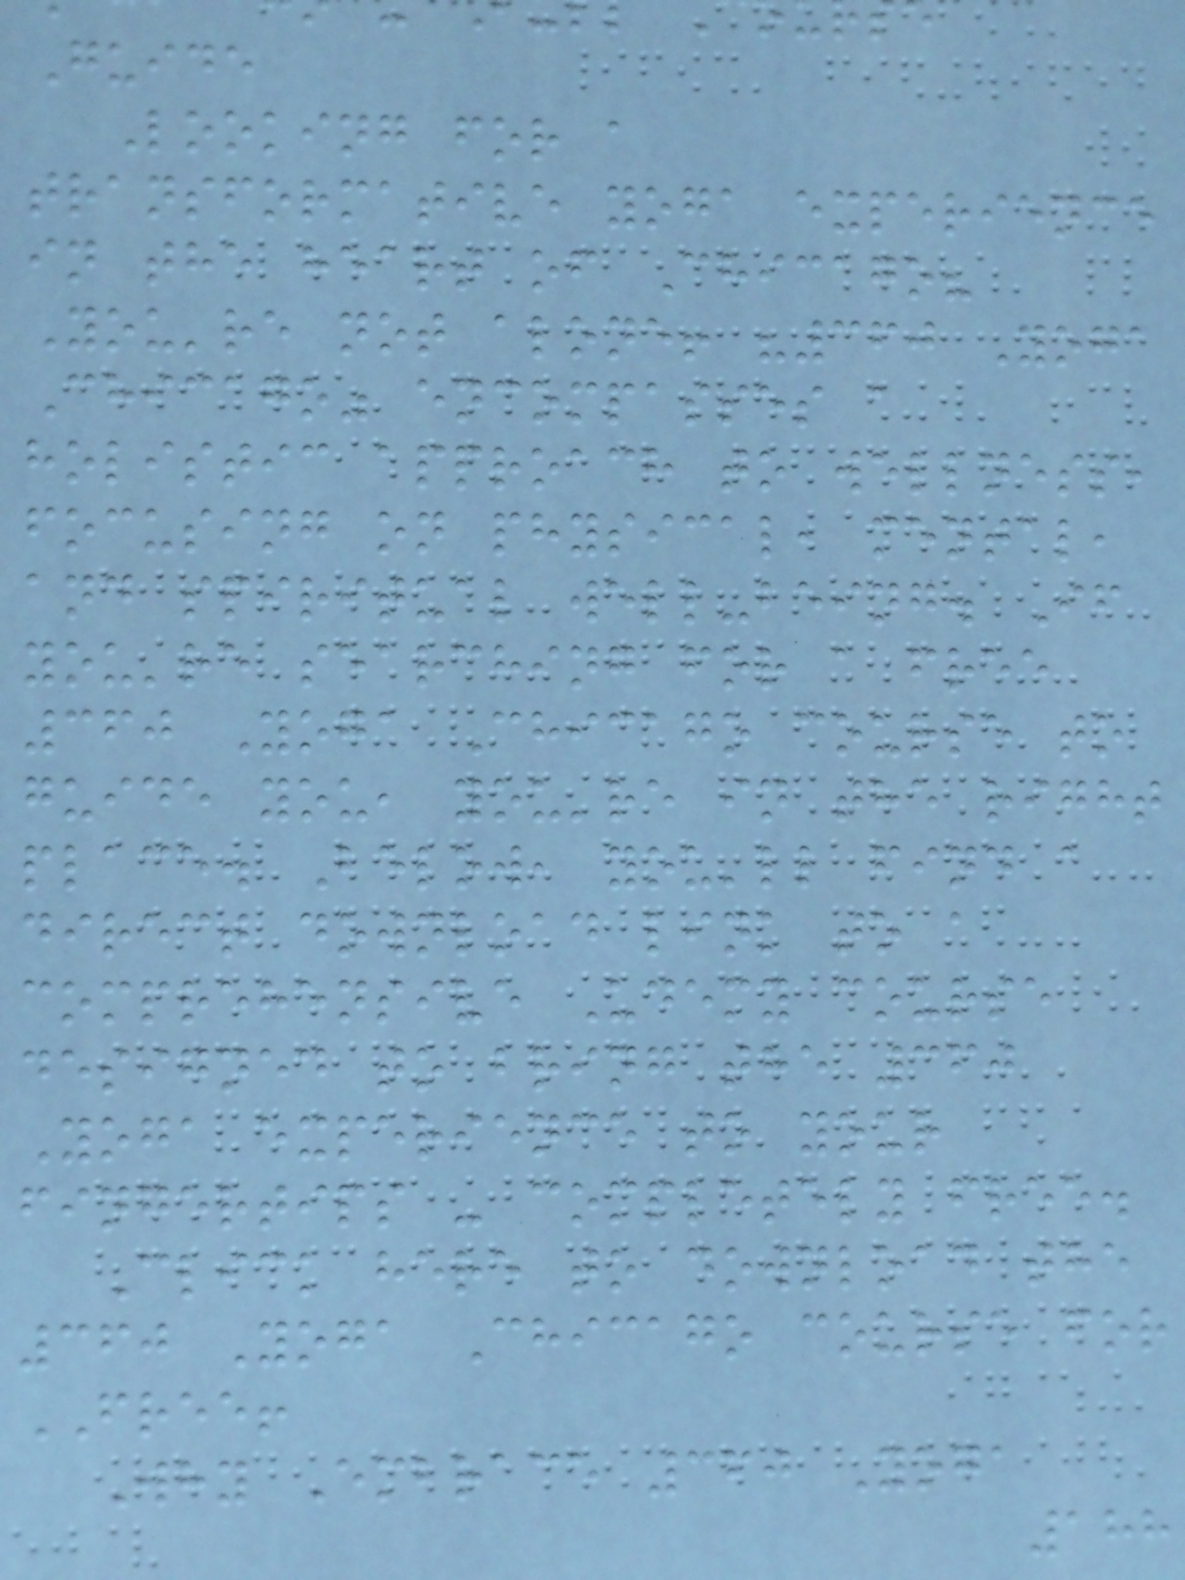Guide
Looking for a
transformative yoga experience
in the heart of Chicago?
You're not alone! "360 Yoga
Chicago" encompasses a
holistic approach to wellness,
focusing on physical, mental,
and spiritual well-being. If
you're searching for a free
360 Yoga Chicago course to
guide you, you're in the right
place. Below, you'll find a
direct download link to a
comprehensive Udemy course
designed to bring the 360
Yoga experience to your
fingertips - completely free.
Click here to download the
360 Yoga Chicago course for
FREE!
Why Embrace 360 Yoga
188
